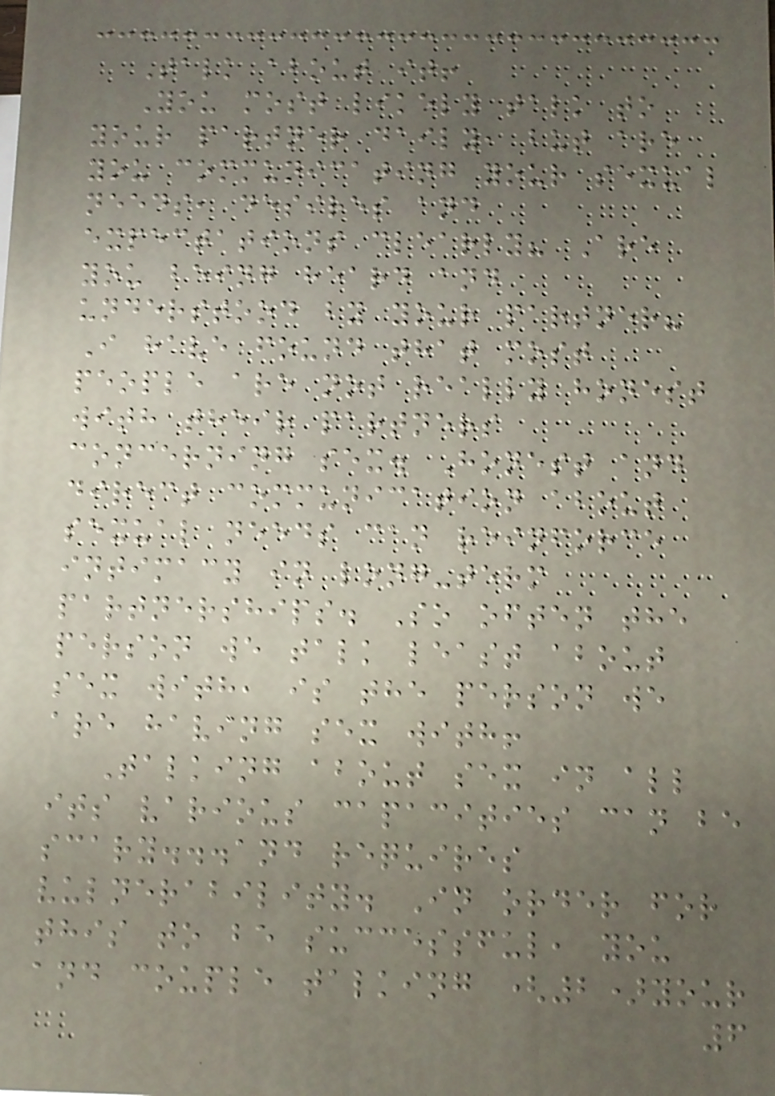Talk about it!
You most likely talk to
your partner daily, but are
you communicating your sexual
needs, desires and
expectations clearly? Are
you being heard and
understood by your partner?
I have found that most
people are not really honest
with their partners
concerning sex. Honest and
direct communication about
sexual needs can reinforce
intimacy in long-term
partnerships. So often the
person we talk least about
sex with, is the person we
are having sex with!
Talking about sex in all
its various capacities can be
scary...and requires
vulnerability. In order for
this to be successful, you
and couple talking (2)your
6
